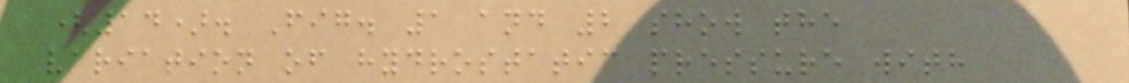(14). Fig. 1 and 2 show the
variation of hydrostatic pressure with
